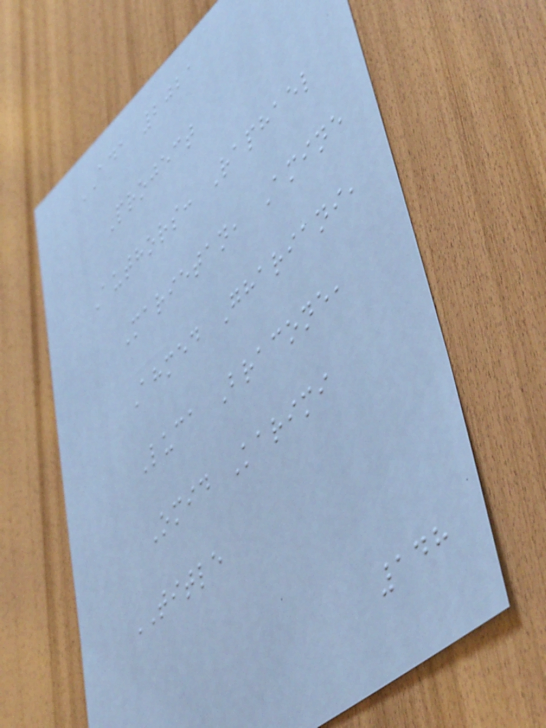ADA 2021
Project
Authors: Raphael
Marietan, Amine
Ahmed Ghariani,
Luca Bracone,
Omid Karimi
TITLE
148
